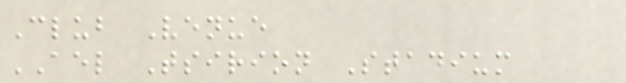Club Venue
AEL Tsirion Stadium
